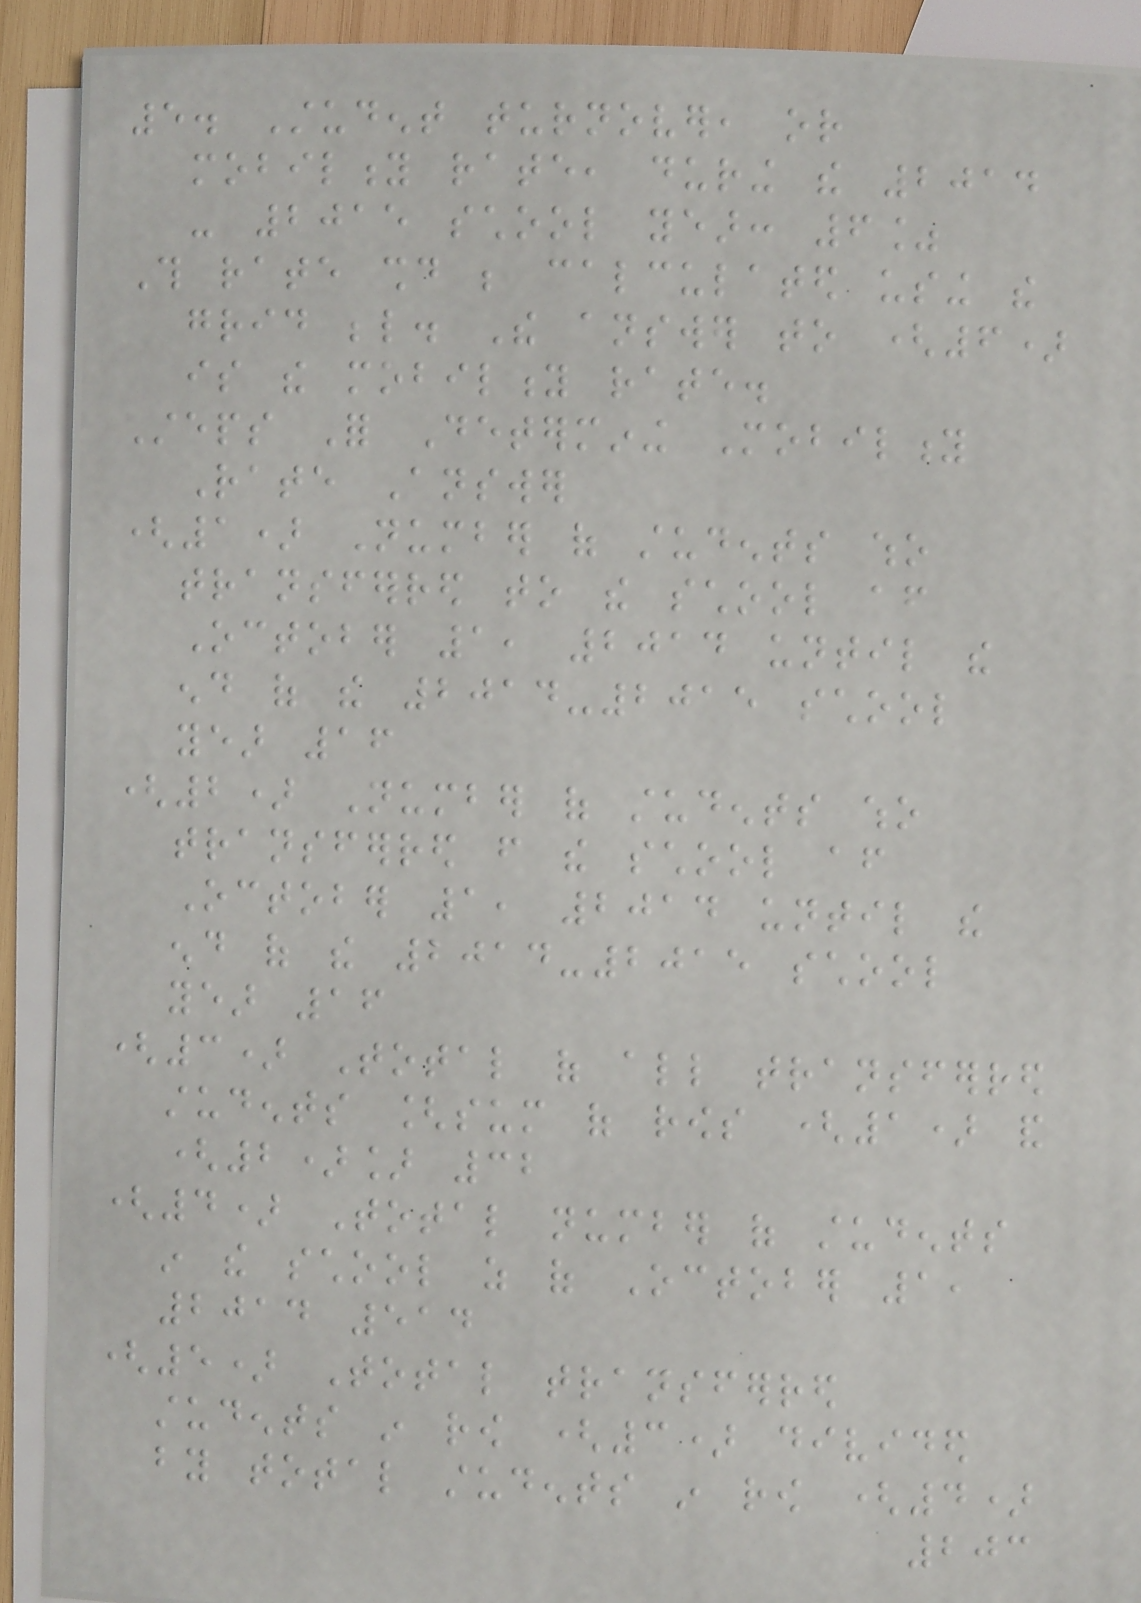5. Student turnover, or
mobility rate, during the 2014
- 2015 school year: 6%
This rate should be calculated using the
grid below. The answer to (6)
is the mobility rate.
Steps For Determining Mobility
Rate Answer
(1) Number of students who
transferred to the school after
October 1, 2014 until the
end of the 2014-2015 school
year 16
(2) Number of students who
transferred from the school after
October 1, 2014 until the
end of the 2014-2015 school
year 16
(3) Total of all transferred
students [sum of rows (1) and
(2)] 32
(4) Total number of students
in the school as of October 1,
2014 514
(5) Total transferred
students in row (3) divided
by total students in row (4)
203
